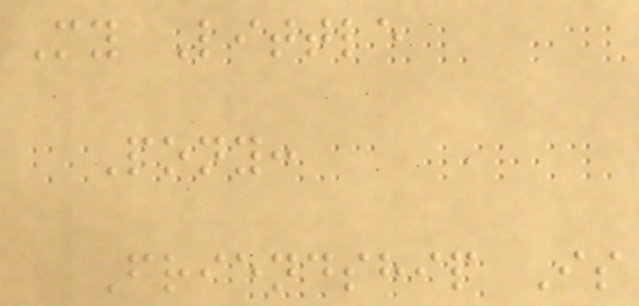My Little
Pony:
Friendship Is
